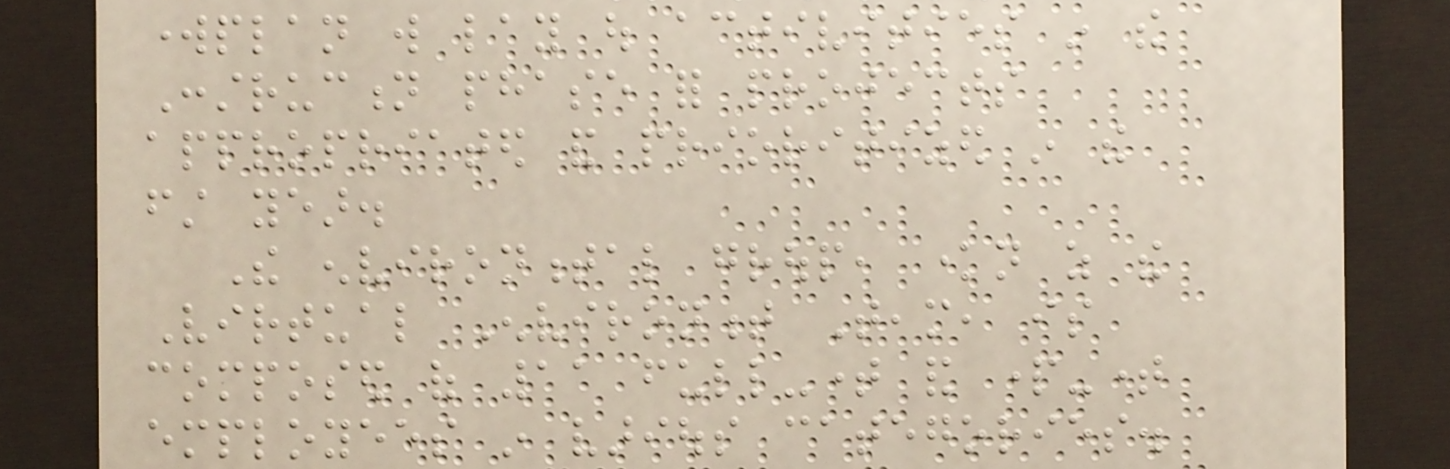workplan will lay out activities in the
Construction phase for projects
appropriated and prioritized in the
first year.
The environmental group, known as the
Virtual Environment Team, is
composed of 11 full-time and part-time
employees in various categories.
